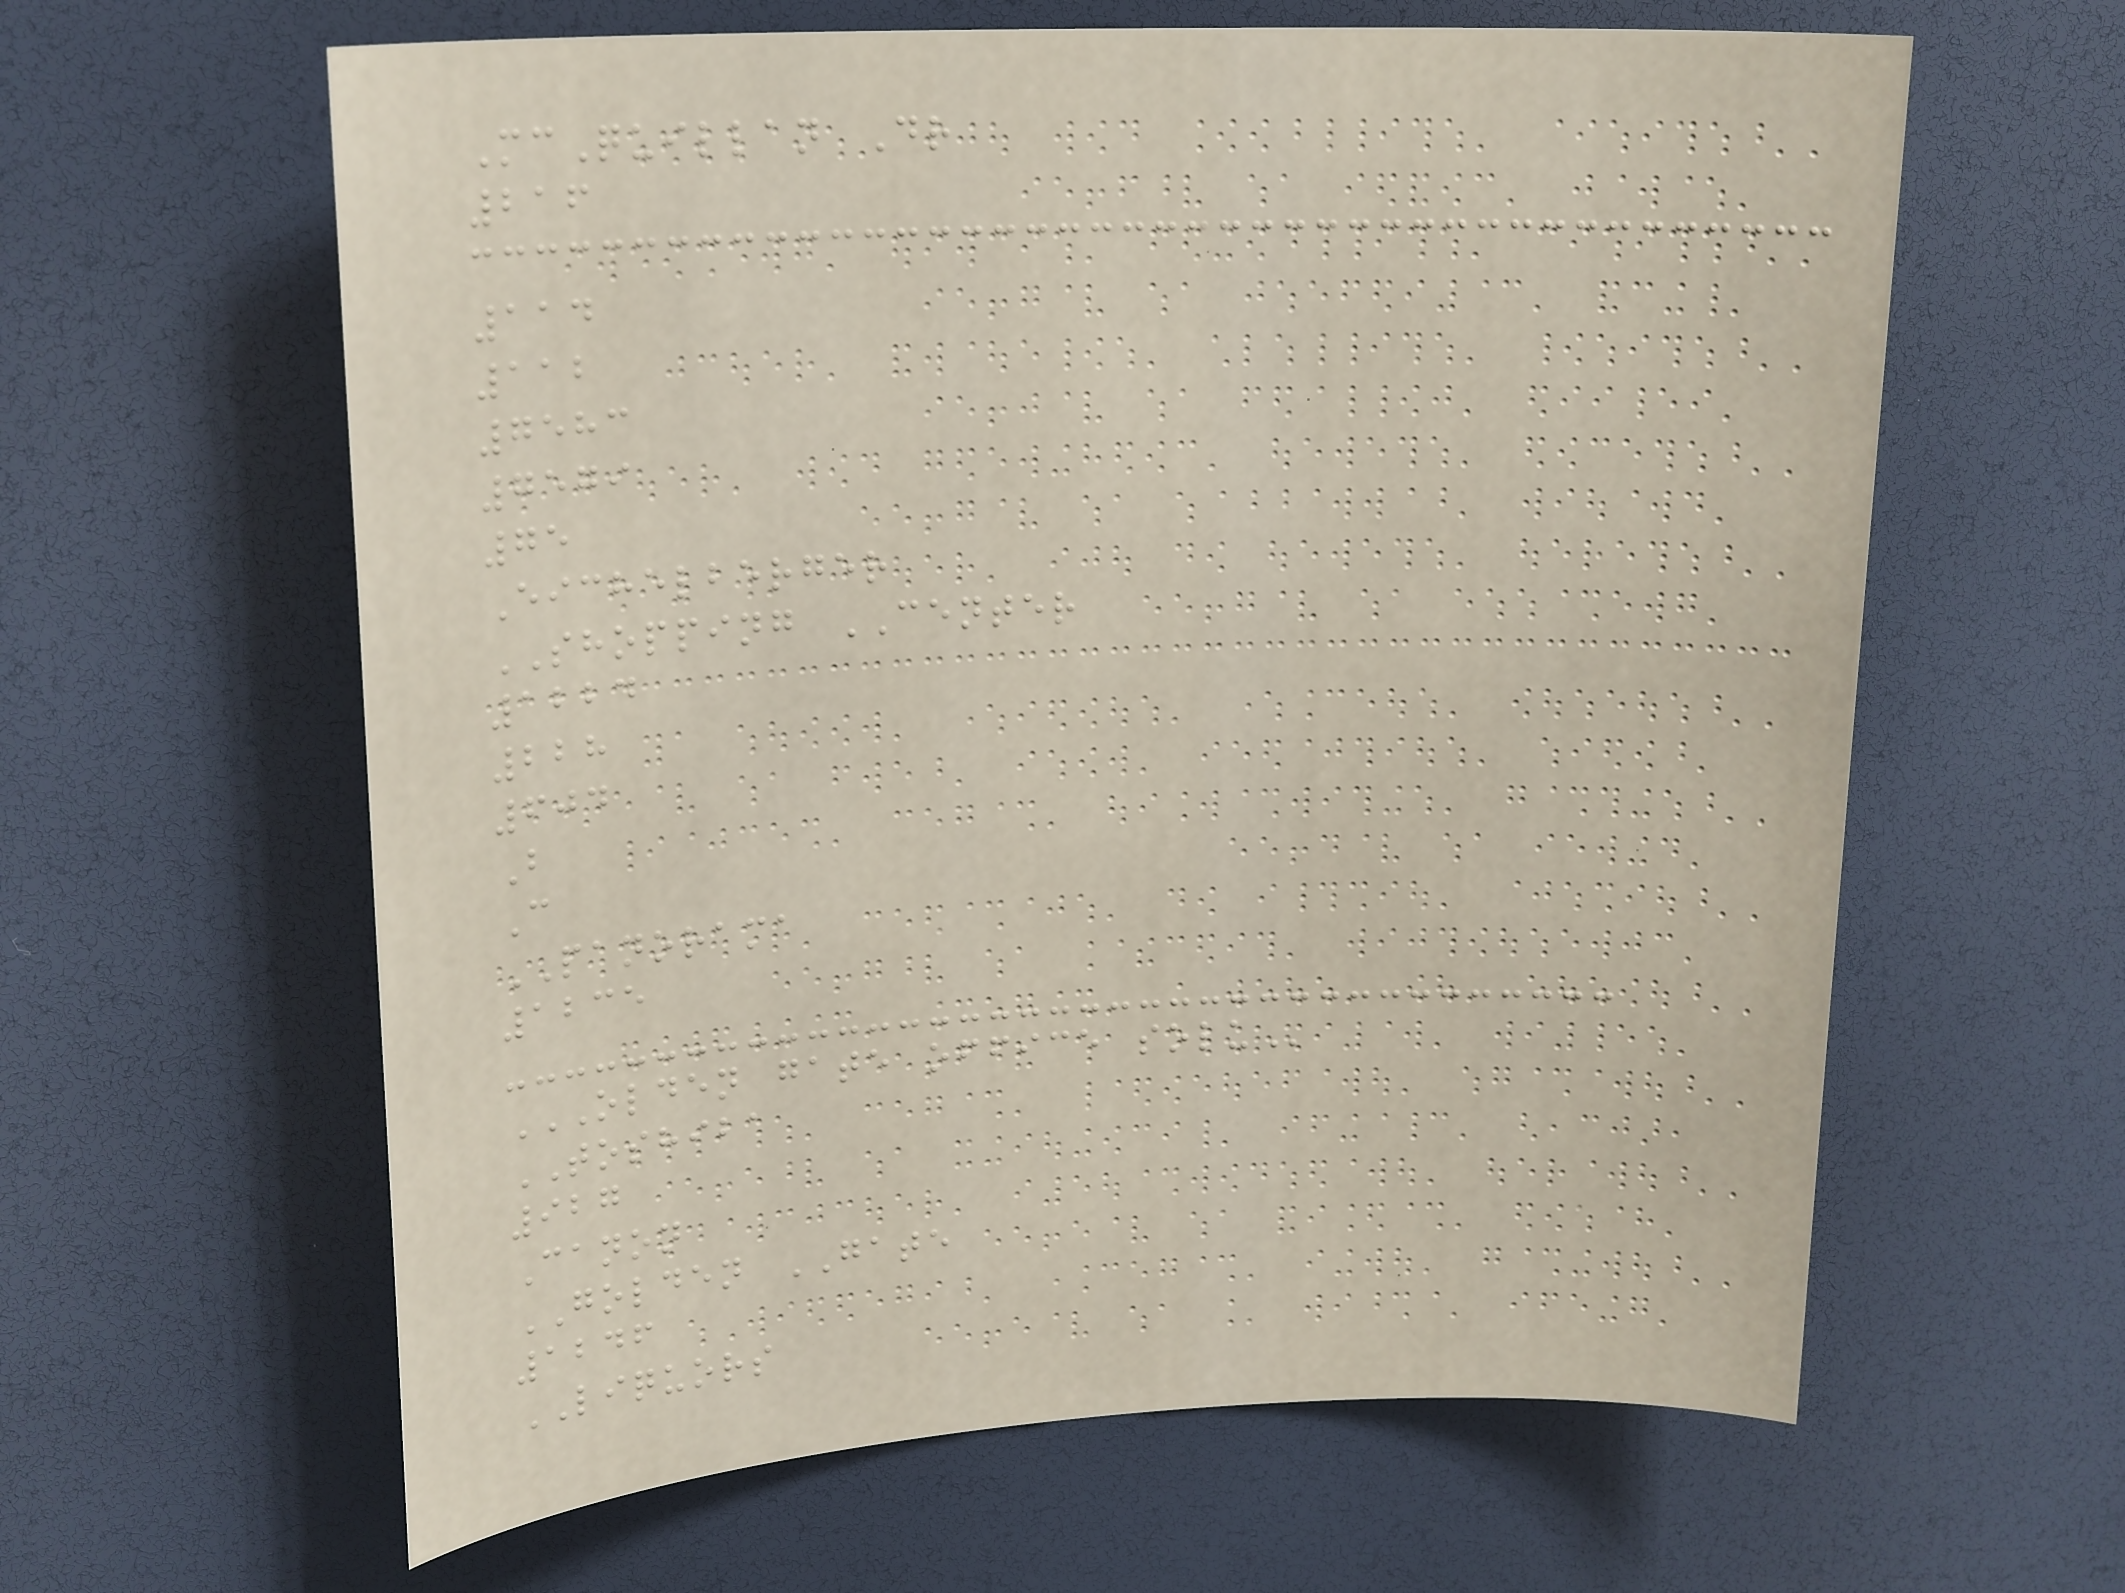McQuillan Dr
216
114
112
7583
7579
75
Eichelberger
SHOPPING CENTER
1224
228
604
B
C
PANORAMA
1235
OLDEN GATE OFFICE SOLU
TOSHIBA
927
Canon
GOLDEN GATE
1246
LIQUORS
